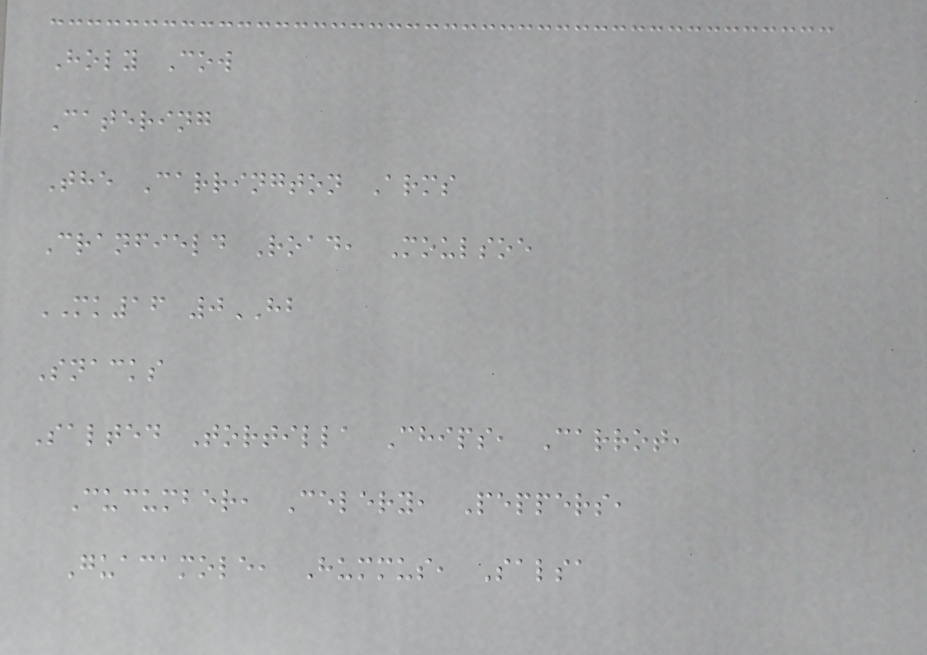Holy Cow
Catering
The Carrington Arms
Cranfield Road, Moulsoe
MK16 0HB
Snacks
Salted Tortilla Chips, Carrot,
Cucumber, Celery, Peppers,
Guacamole, Hummus, Salsa
